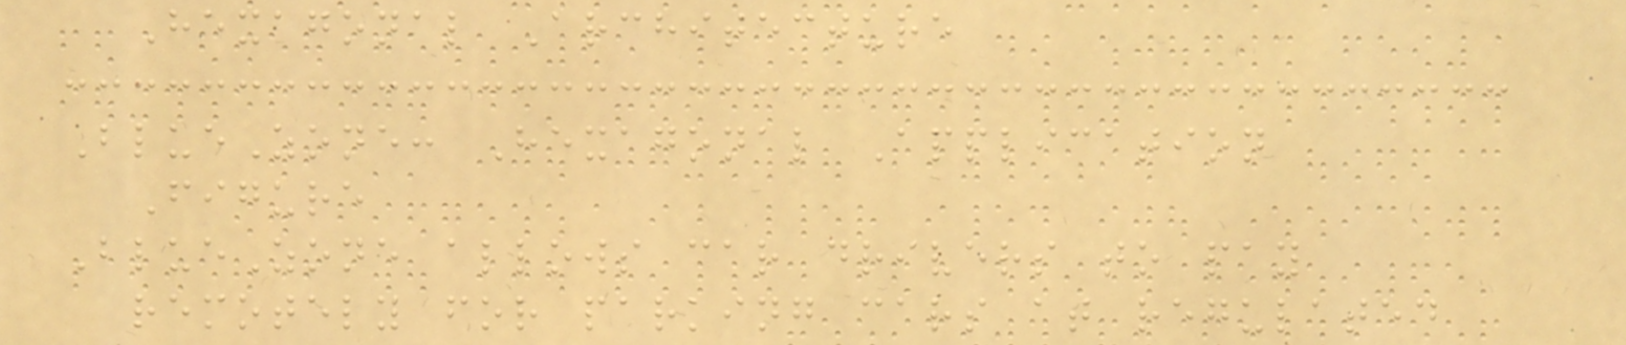Hexagonal Architecture
BlueZone: Hexagonal Application
Figure
BlueZone allows car drivers to pay
remotely for parking cars at regulated
